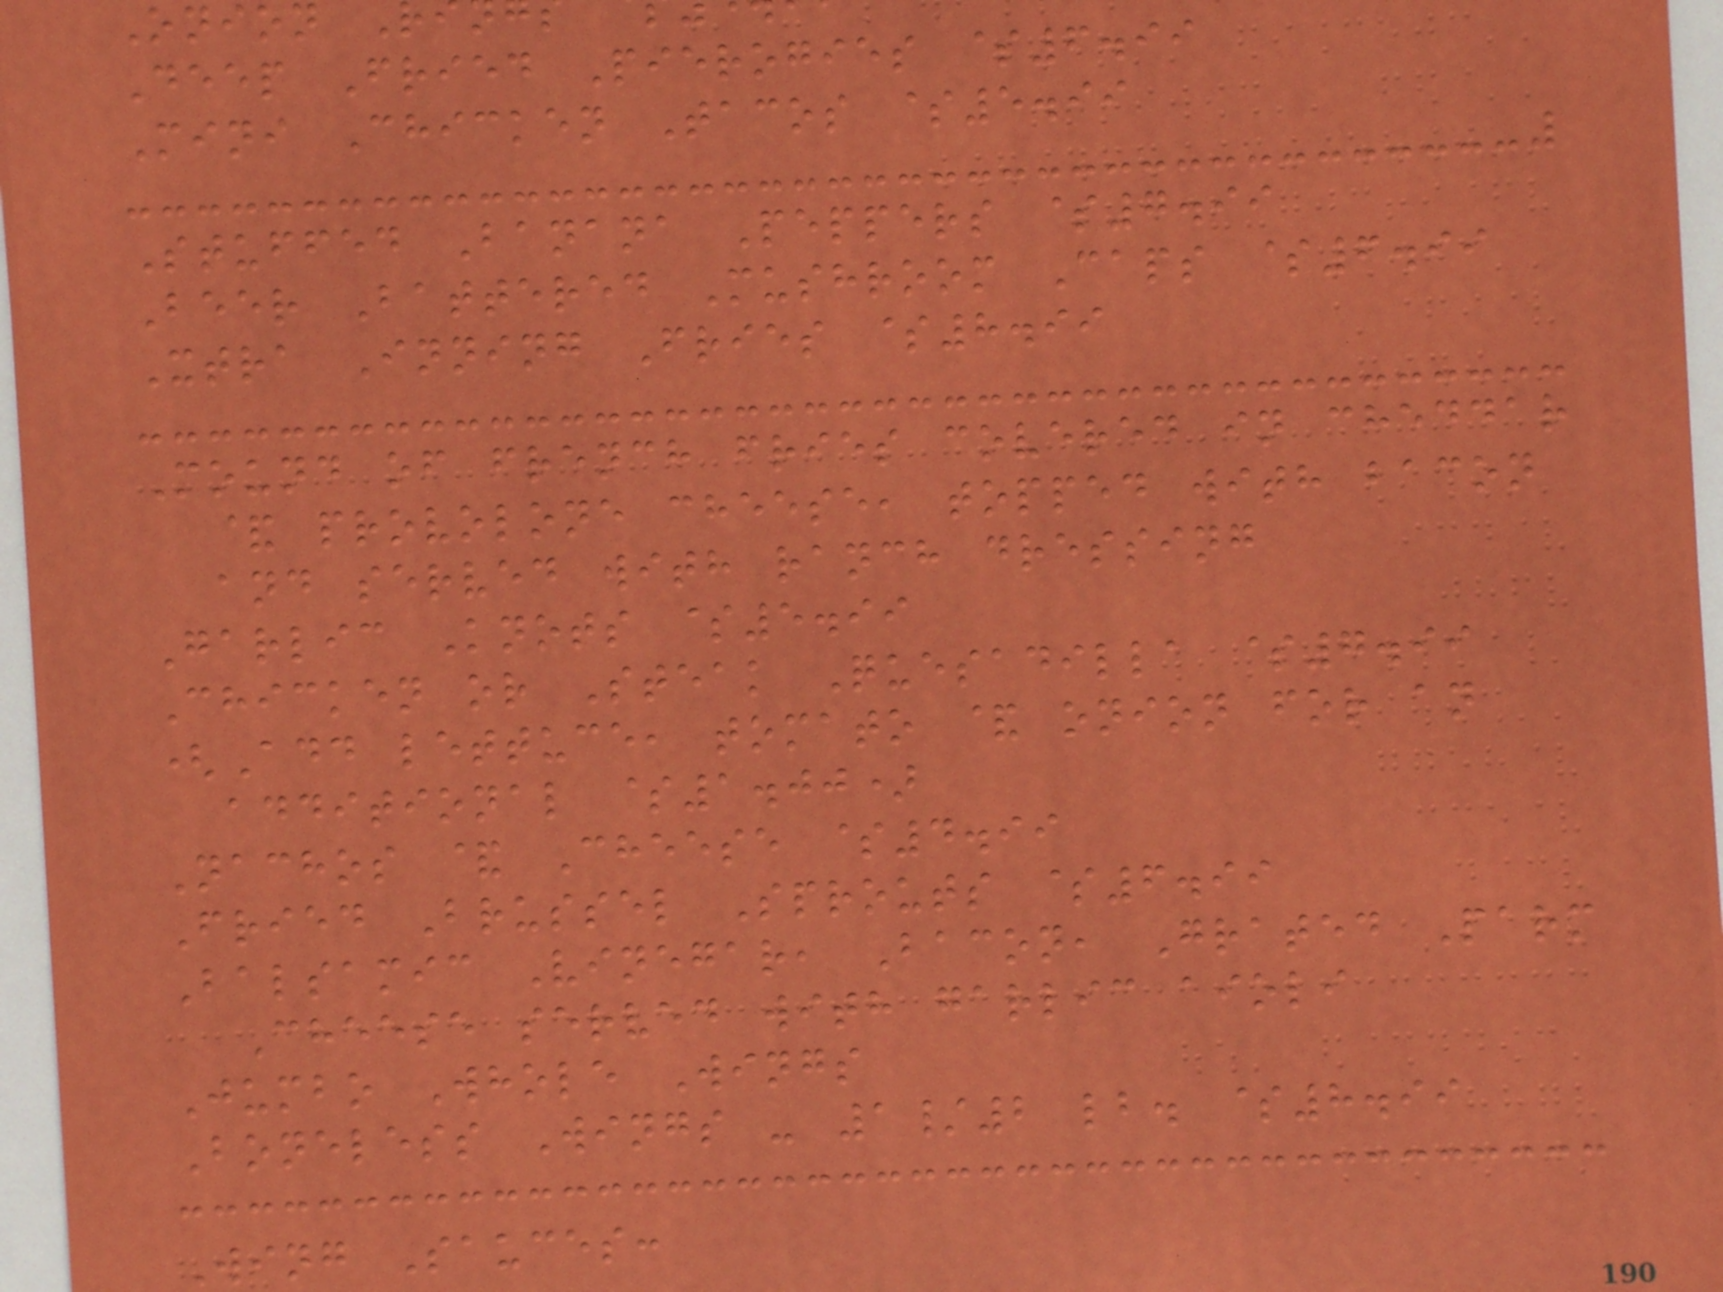Onion
Deep Fried Pierogies $6.99
Mini Chicken Tacos $5.99
Stuffed Banana Peppers $7.99
Beer Battered Mushroom Caps $6.99
Xtra Inning Fries $8.99
Mound of french fries covered in cheddar
& provolone cheese, topped with bacon
and served with ranch dressing
Garlic Knots $5.99
Chicken or Steak Quesadilla $7.99
(Add lettuce, tomato & onion for an
additional $1.00)
Nachos & Cheese $4.99
Fried Brussel Sprouts $6.99
Balsamic Vinegar, Bacon, Grated Parm
Cheese served with garlic aioli
Jumbo Whole Wings
Boneless Wings - 1/2 lb. $8.99
Wing Sauces:
